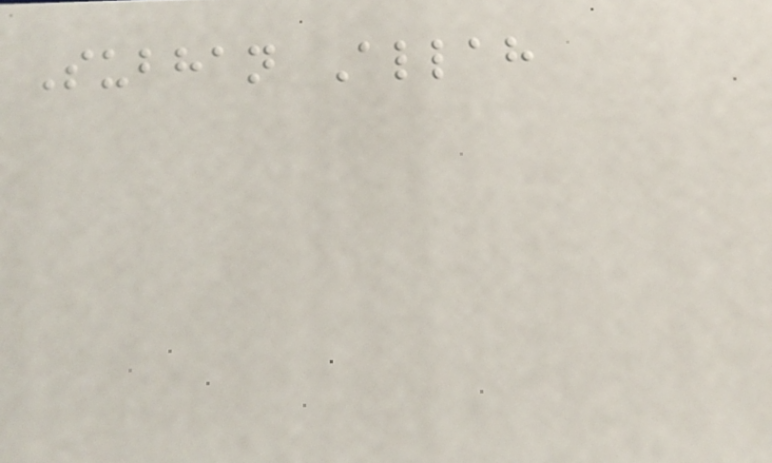Subhan Allah
